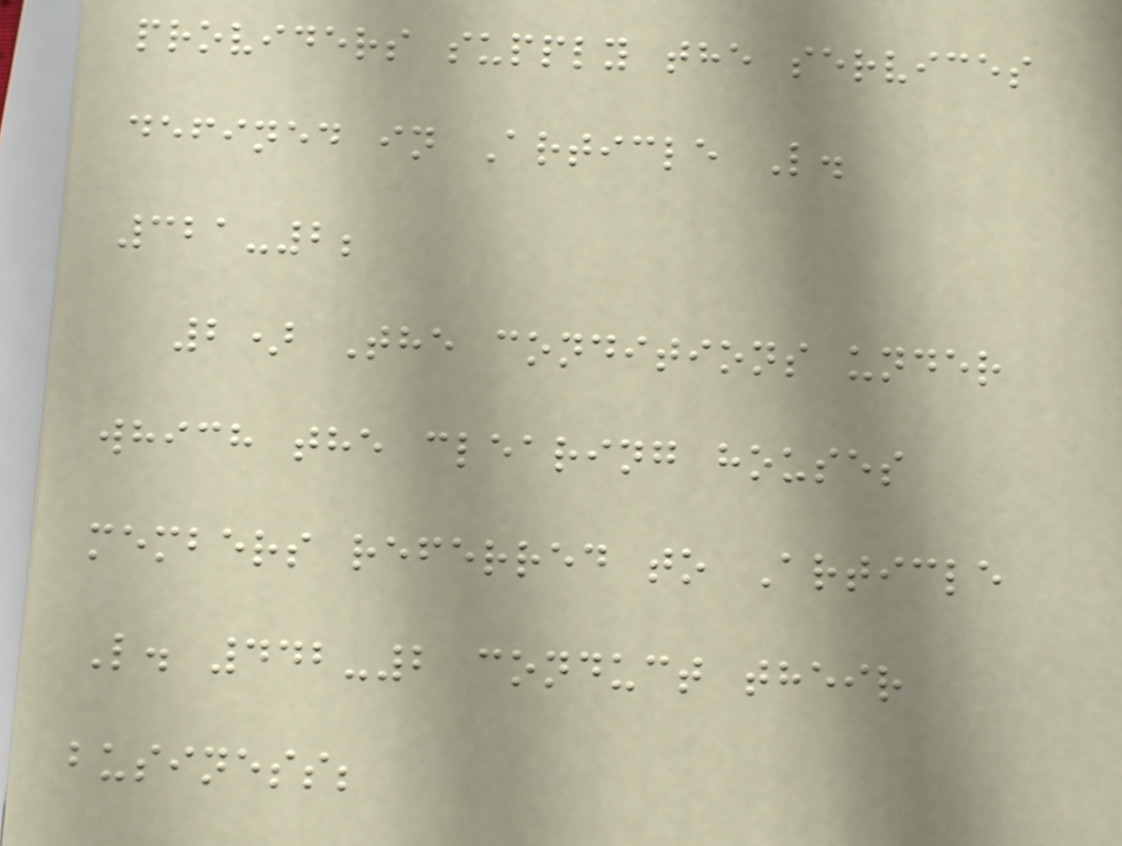providers supply the services
defined in Article L.
321-2;
2) The conditions under
which the clearing houses
members referred to Article
L. 442-2 conduct their
business;
